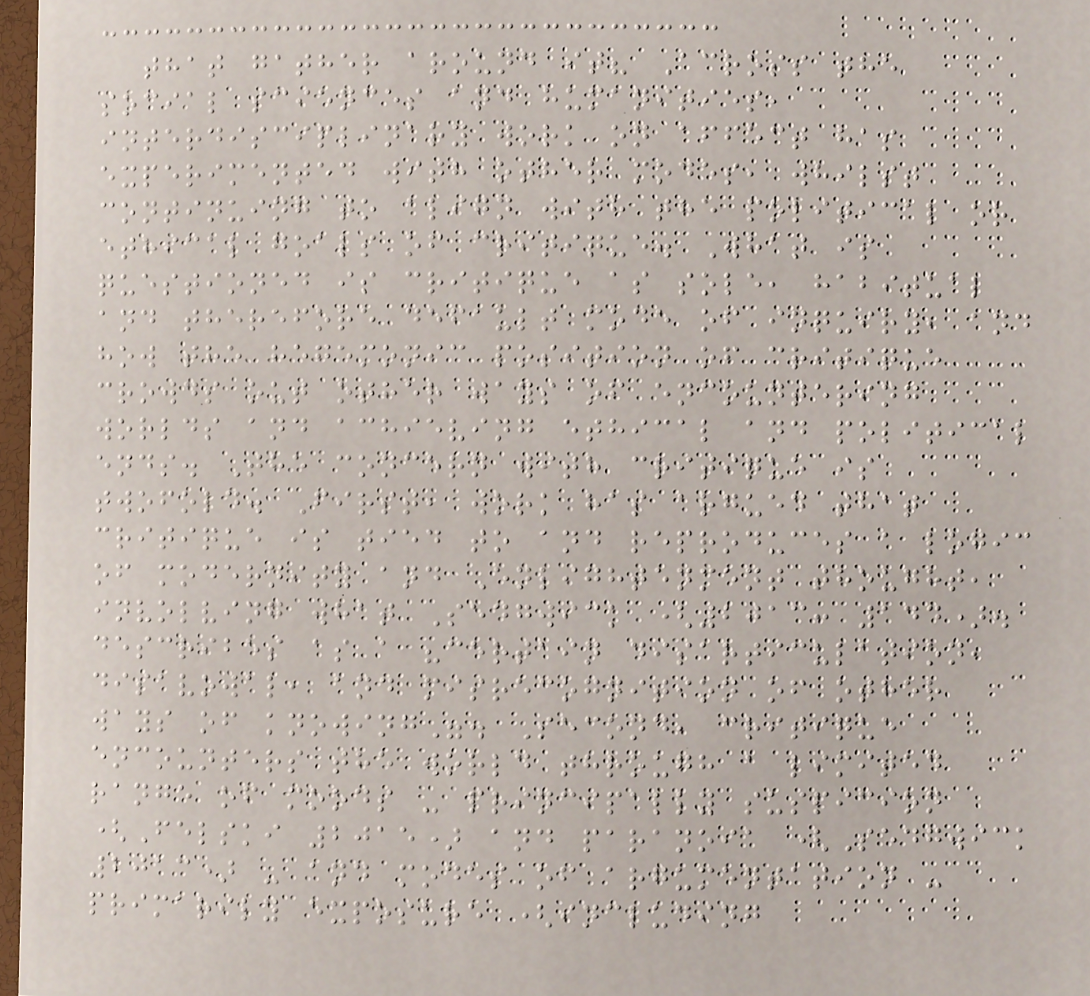that gather around it? Across the
social sciences and humanities,
interdisciplinary work on affect has
experimented with other modes, whilst
continuing to align with the political or
ethical goals of critique. What is
questioned is critique as sole, habitual
and therefore default mode of inquiry, and
how the hegemonic position of critique
crowds out other ways of encountering
worlds and achieving ethical and political
ends. The concern with critique is
twofold. First, work has argued that
critique is tied to and reproduces a logic
of modernity and Enlightenment thought,
involving what Sedgwick (2013: 144).
describes as a "certain disarticulation,
disavowal, and misrecognition of other
ways of knowing". Second, critique
encounters the world through a limited
range of moods - principally suspicion
(Felski 2015) and paranoia (Sedgwick
2013) - and modes of argumentation -
primarily exposure (including
